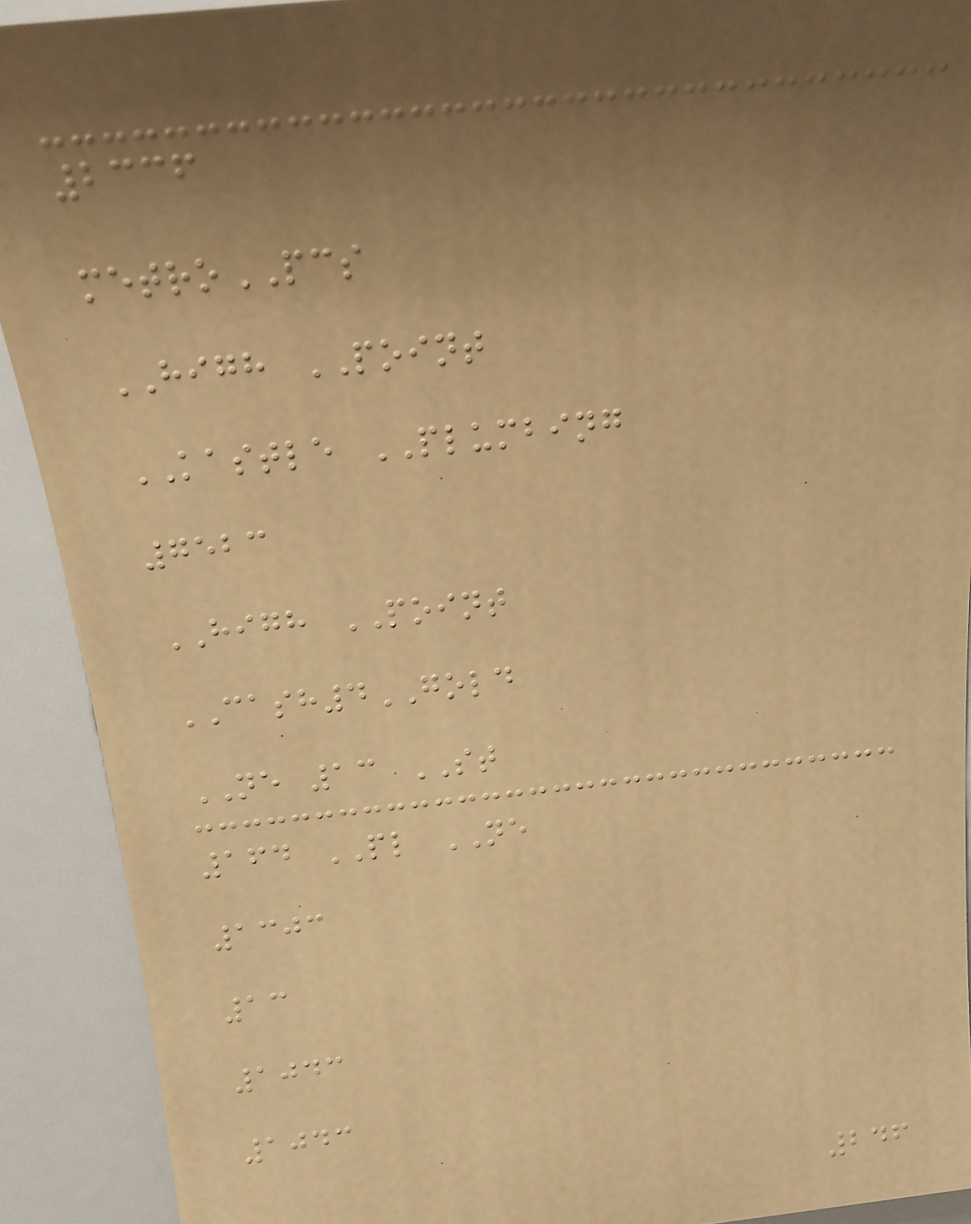2336
metroPCS
HIGH POINT
KASTLE PLUMBING
7523
HIGH POINT
CASH4GOLD
NE 13 ST
164 PL NE
1303
13
1043
1043
246
